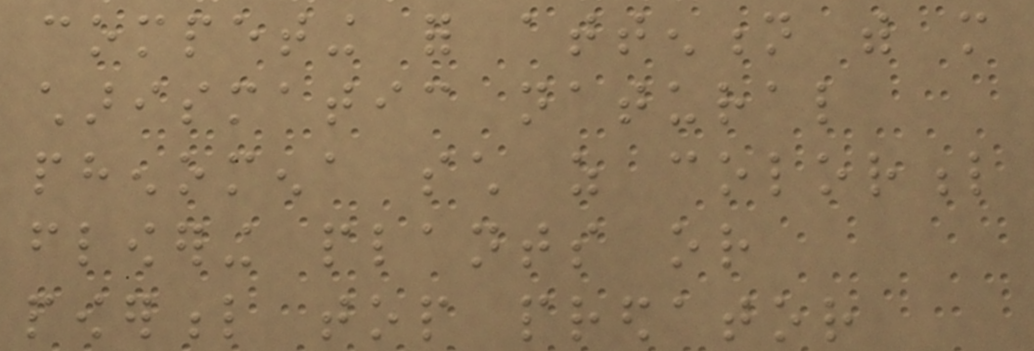competing for attention with more
charismatic natural
phenomena such as colorful
flowering plants or
powerful top predator
